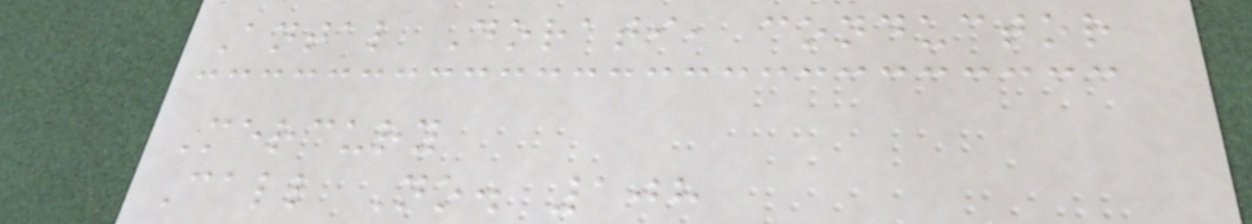Antal Dorati, conductor
Mercury
Call No. 108
